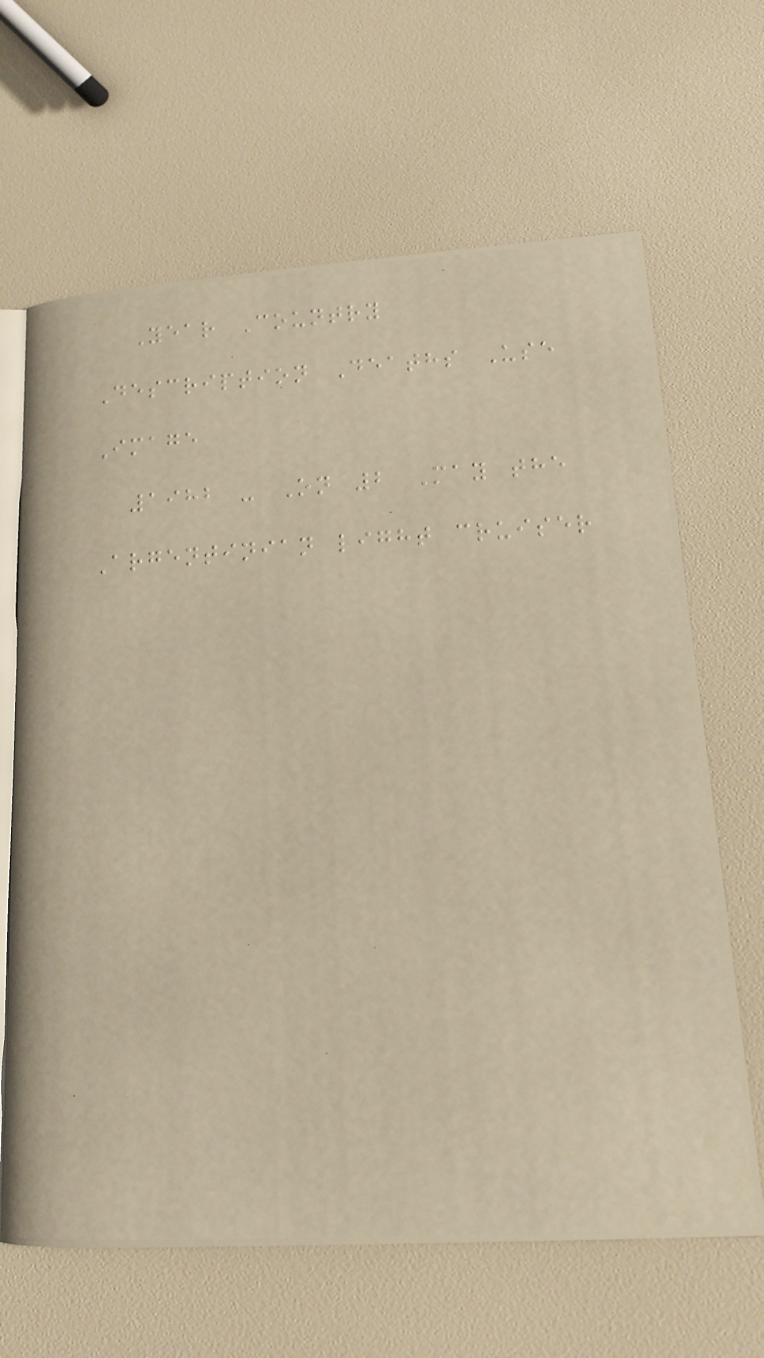Year Country
Description Deaths Use
Image
1982 - On 2 May the
Argentinian light cruiser
